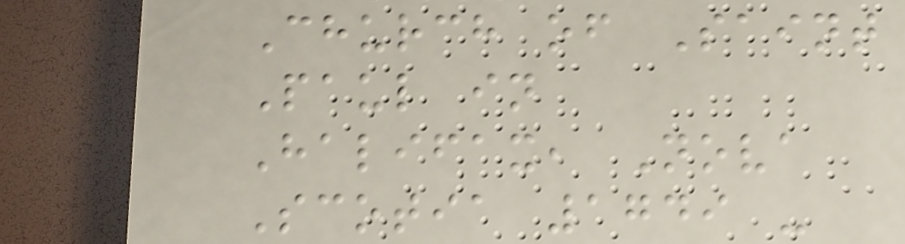Church of Saint
Paul in
Halifax, Nova
Scotia 1749 -
